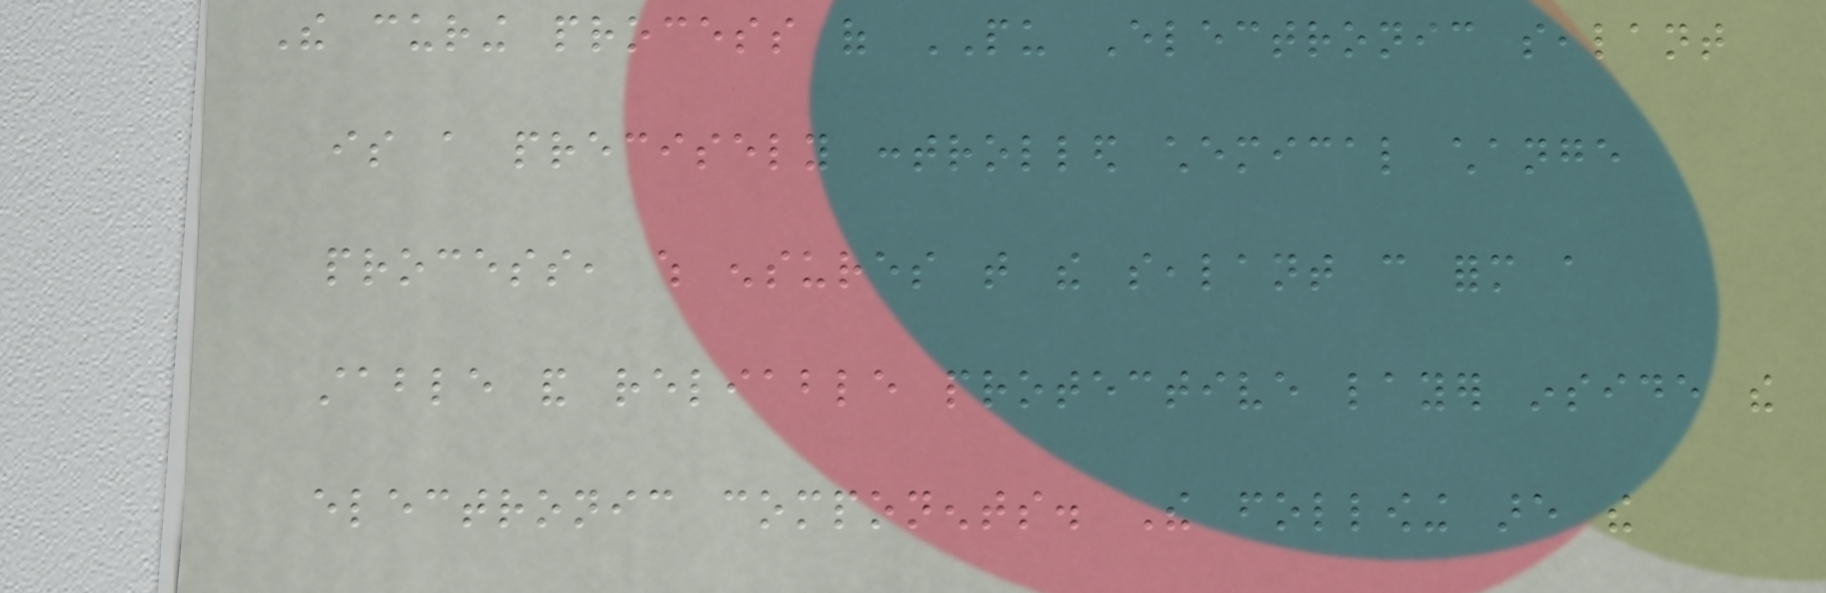The curing process of PU Electronic sealant
is a precisely controlled chemical change
process, which ensures that the sealant can form a
stable and reliable protective layer inside the
electronic components. The following are the
